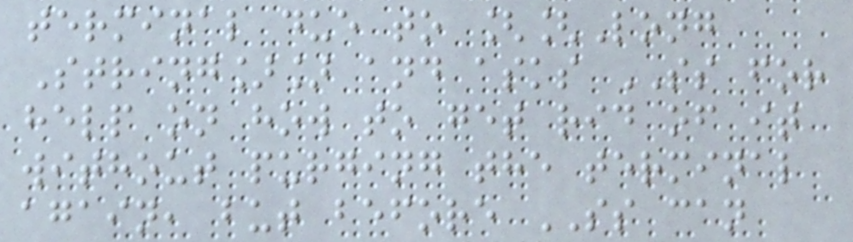terminal due to [[Long
String]] and asks SS for
help on how to get rid of it
without purging the terminal
again, but before SS can
